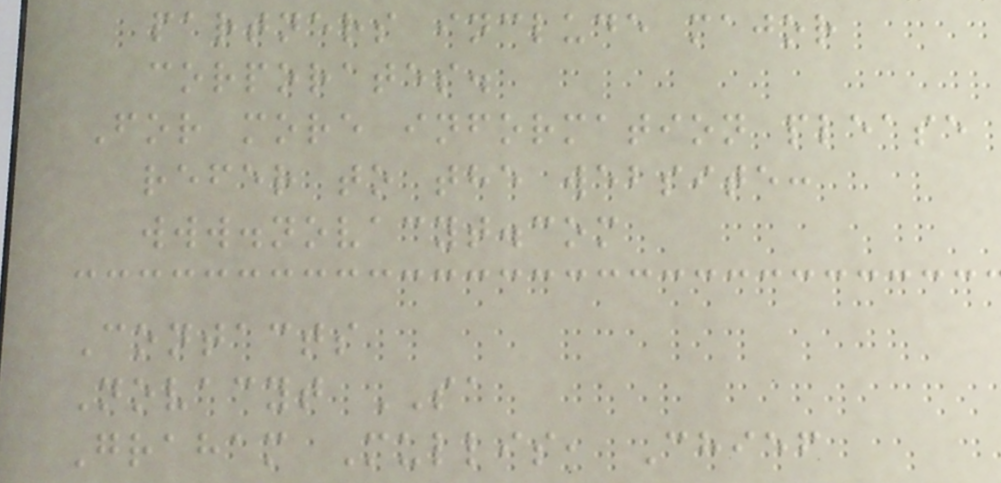partners include major
corporates.
For more information please
refer to the website:
www.novacyt.com
Contacts
Novacyt SA
Graham Mullis, Chief
